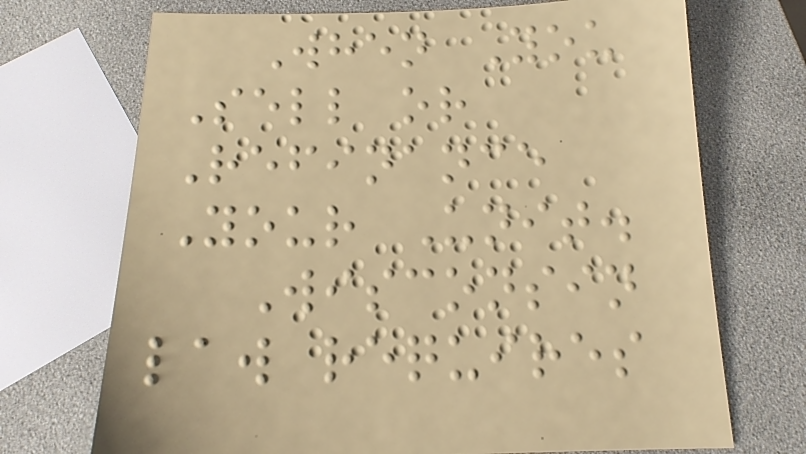When You
Sell or
Refinance
Your Unit.
Wisconsin
law requires
